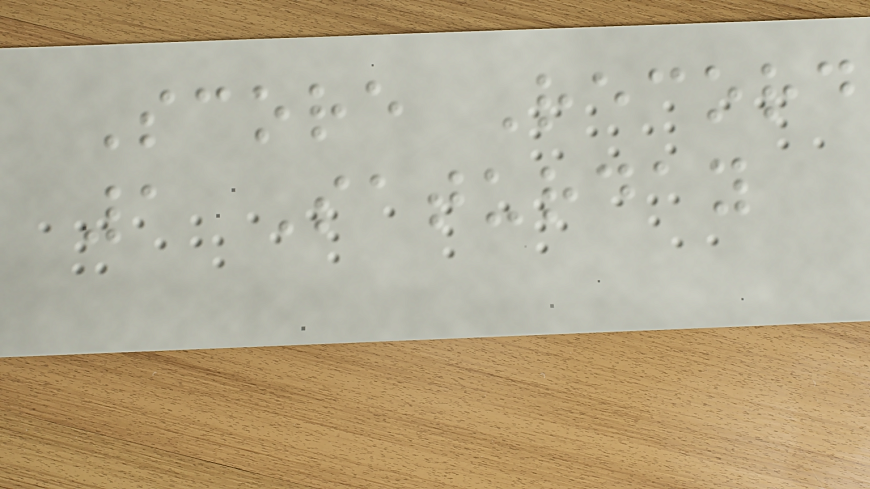Score Record
1 Saturday
